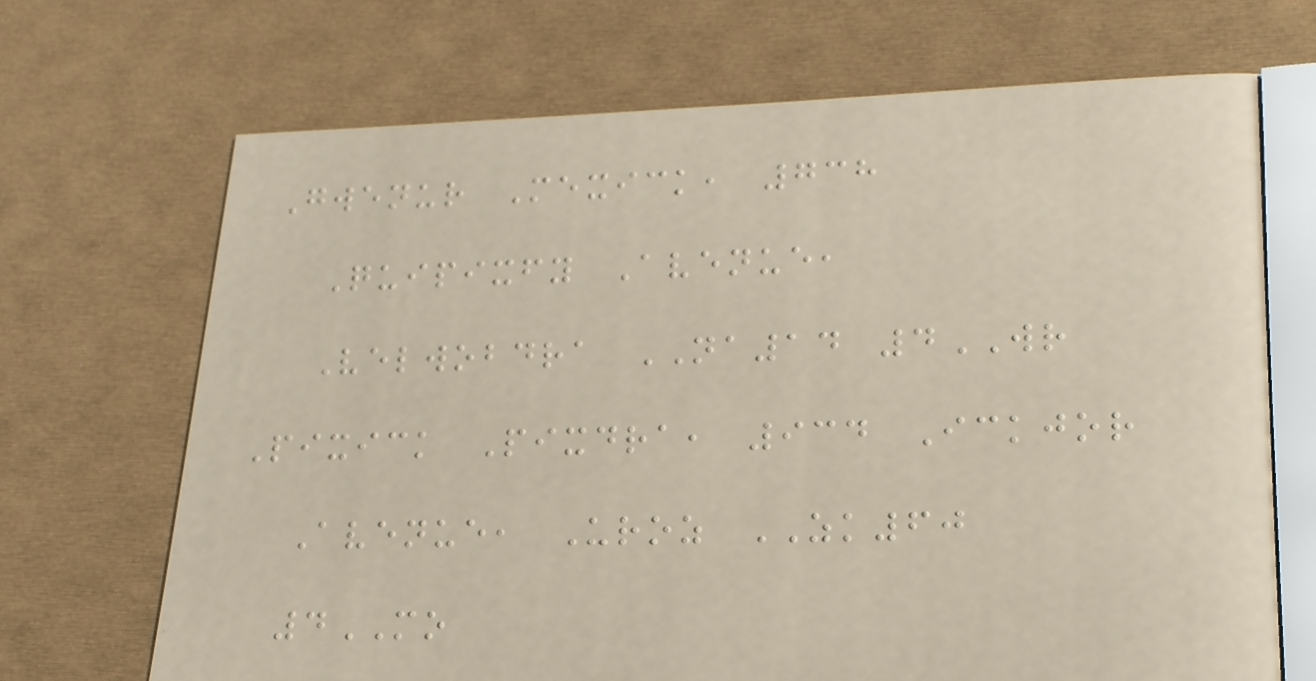Gwenur Mexick, 738
Quipixfy Avenue,
Velwobdra NA14 4WR
Pixick Pixdra, 934 Ickjor
Avenue, Uroz ZK60
4MO
